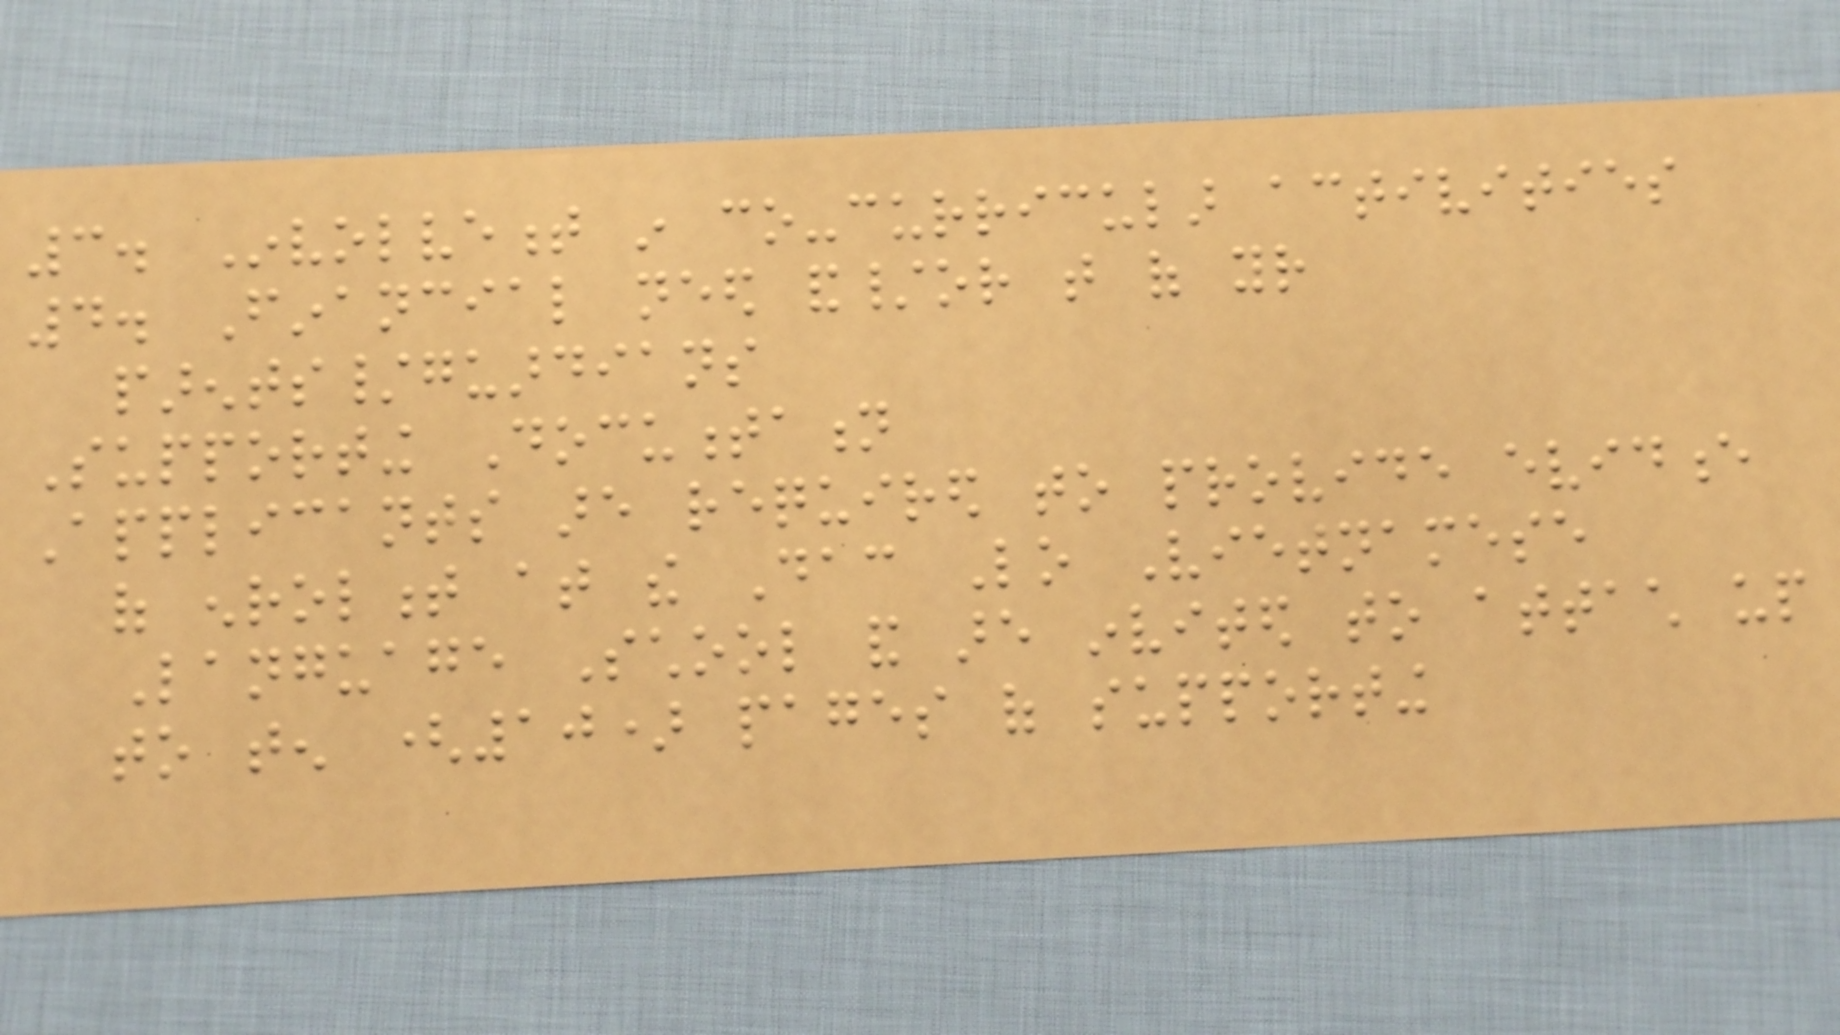3. Involvement in co-curricular activities
4. Financial need and/or that of your
parents/guardians
Supporting Documentation
Applicants are required to provide evidence
of enrolment at the Dac Lo Vietnamese
Language School and are invited to attach up
to ten (10) pages of supporting
